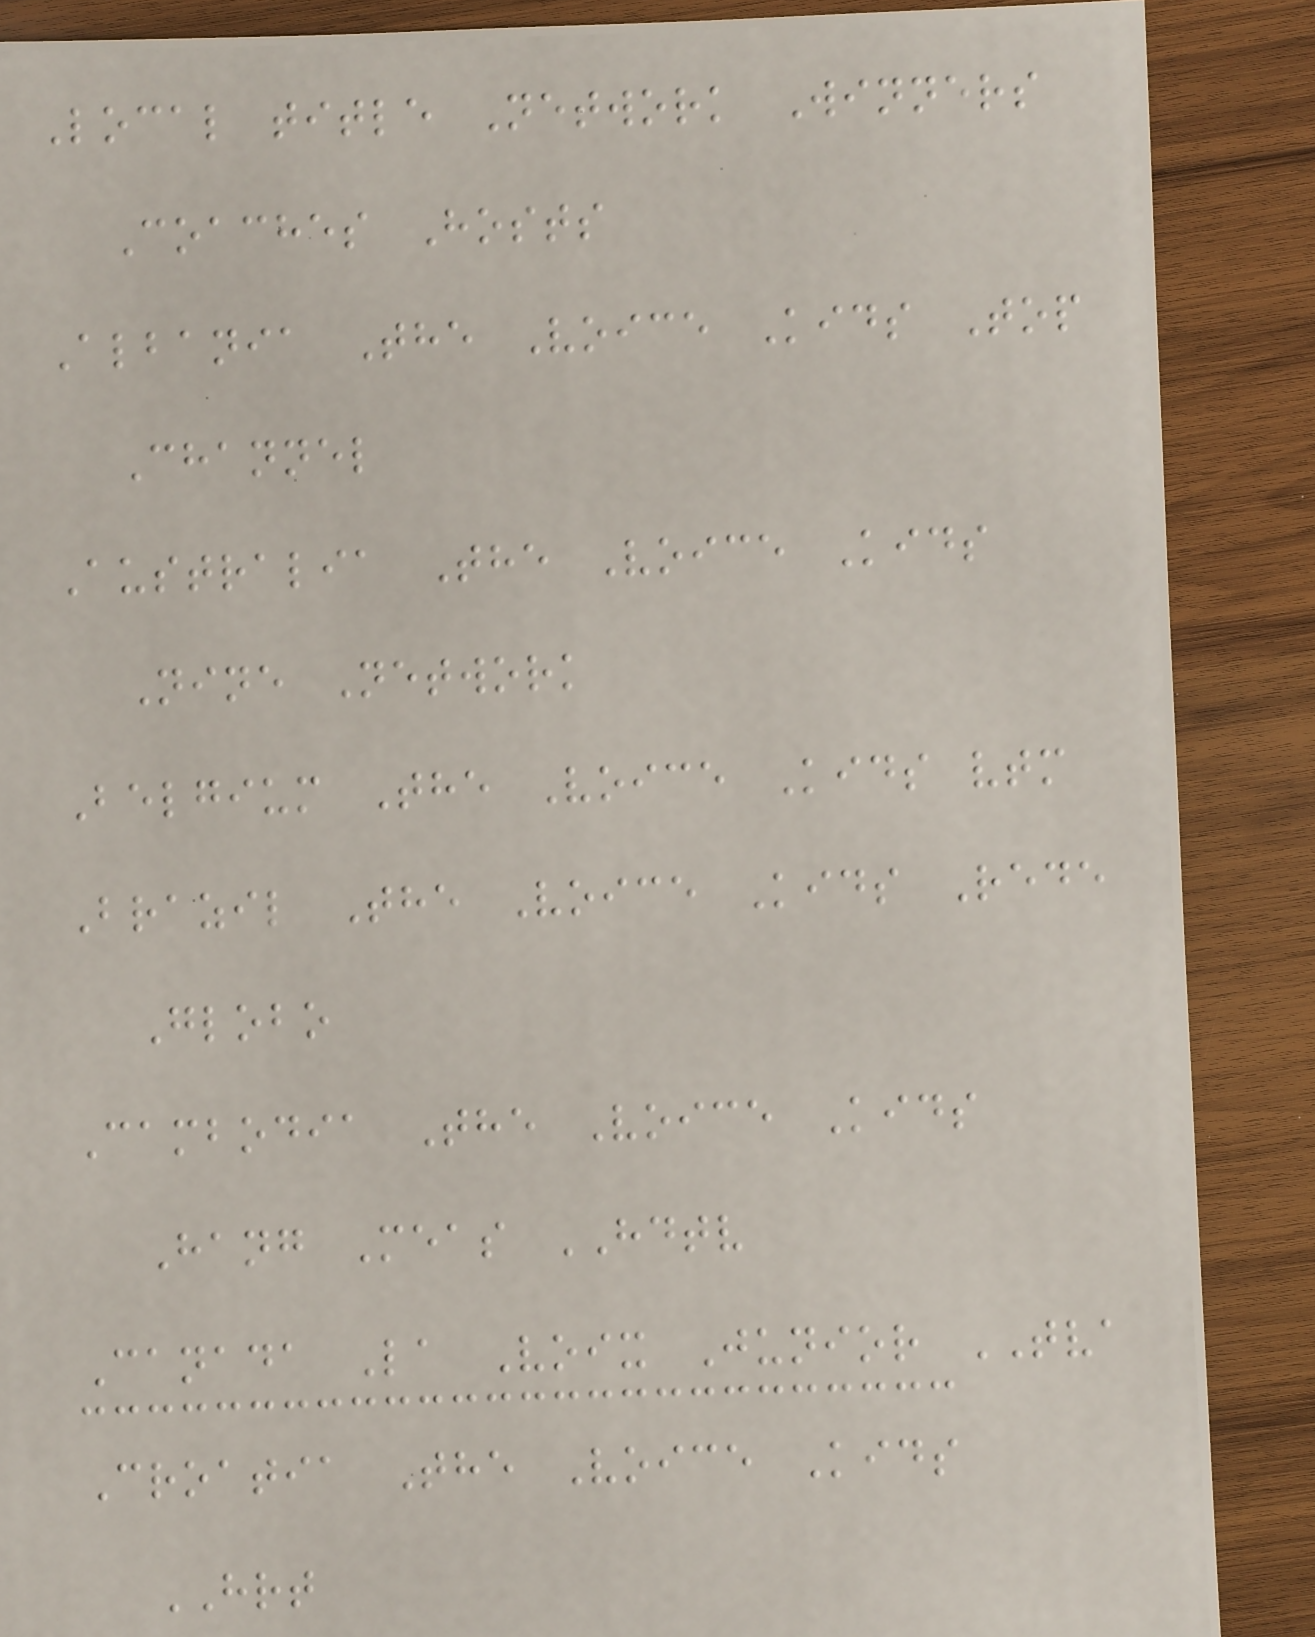Local title Network Winners
Coaches Hosts
Albania The Voice Kids Top
Channel
Australia The Voice Kids
Nine Network
Belgium The Voice Kids vtm
Brazil The Voice Kids Rede
Globo
Cambodia The Voice Kids
Hang Meas HDTV
Canada La Voix Junior TVA
Croatia The Voice Kids
HRT
